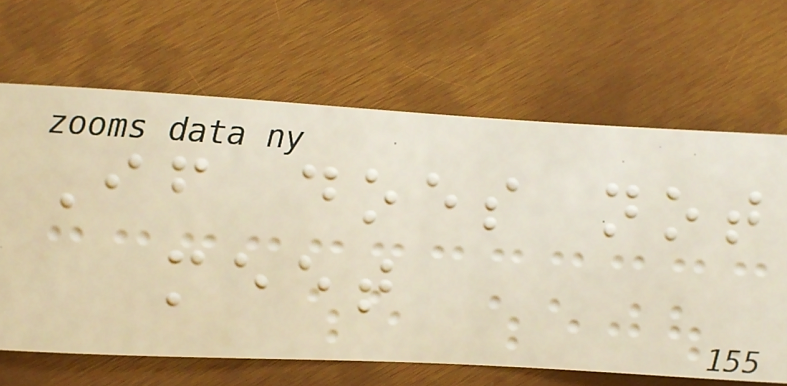If does not
meet
